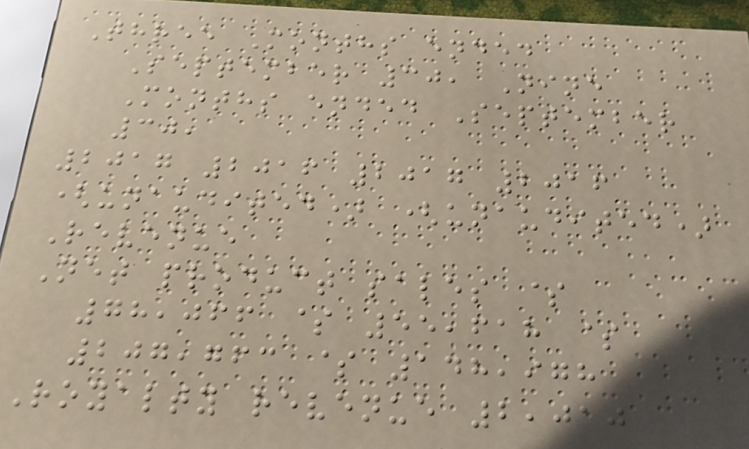Three Months ended
September 30, Nine
Months ended September
30,
2017 2016 2017 2016
(unaudited) (unaudited)
Revenue
Net product sales $
78,066 $ 55,618 $
207,763 $ 148,978
Royalty revenue 2,010
